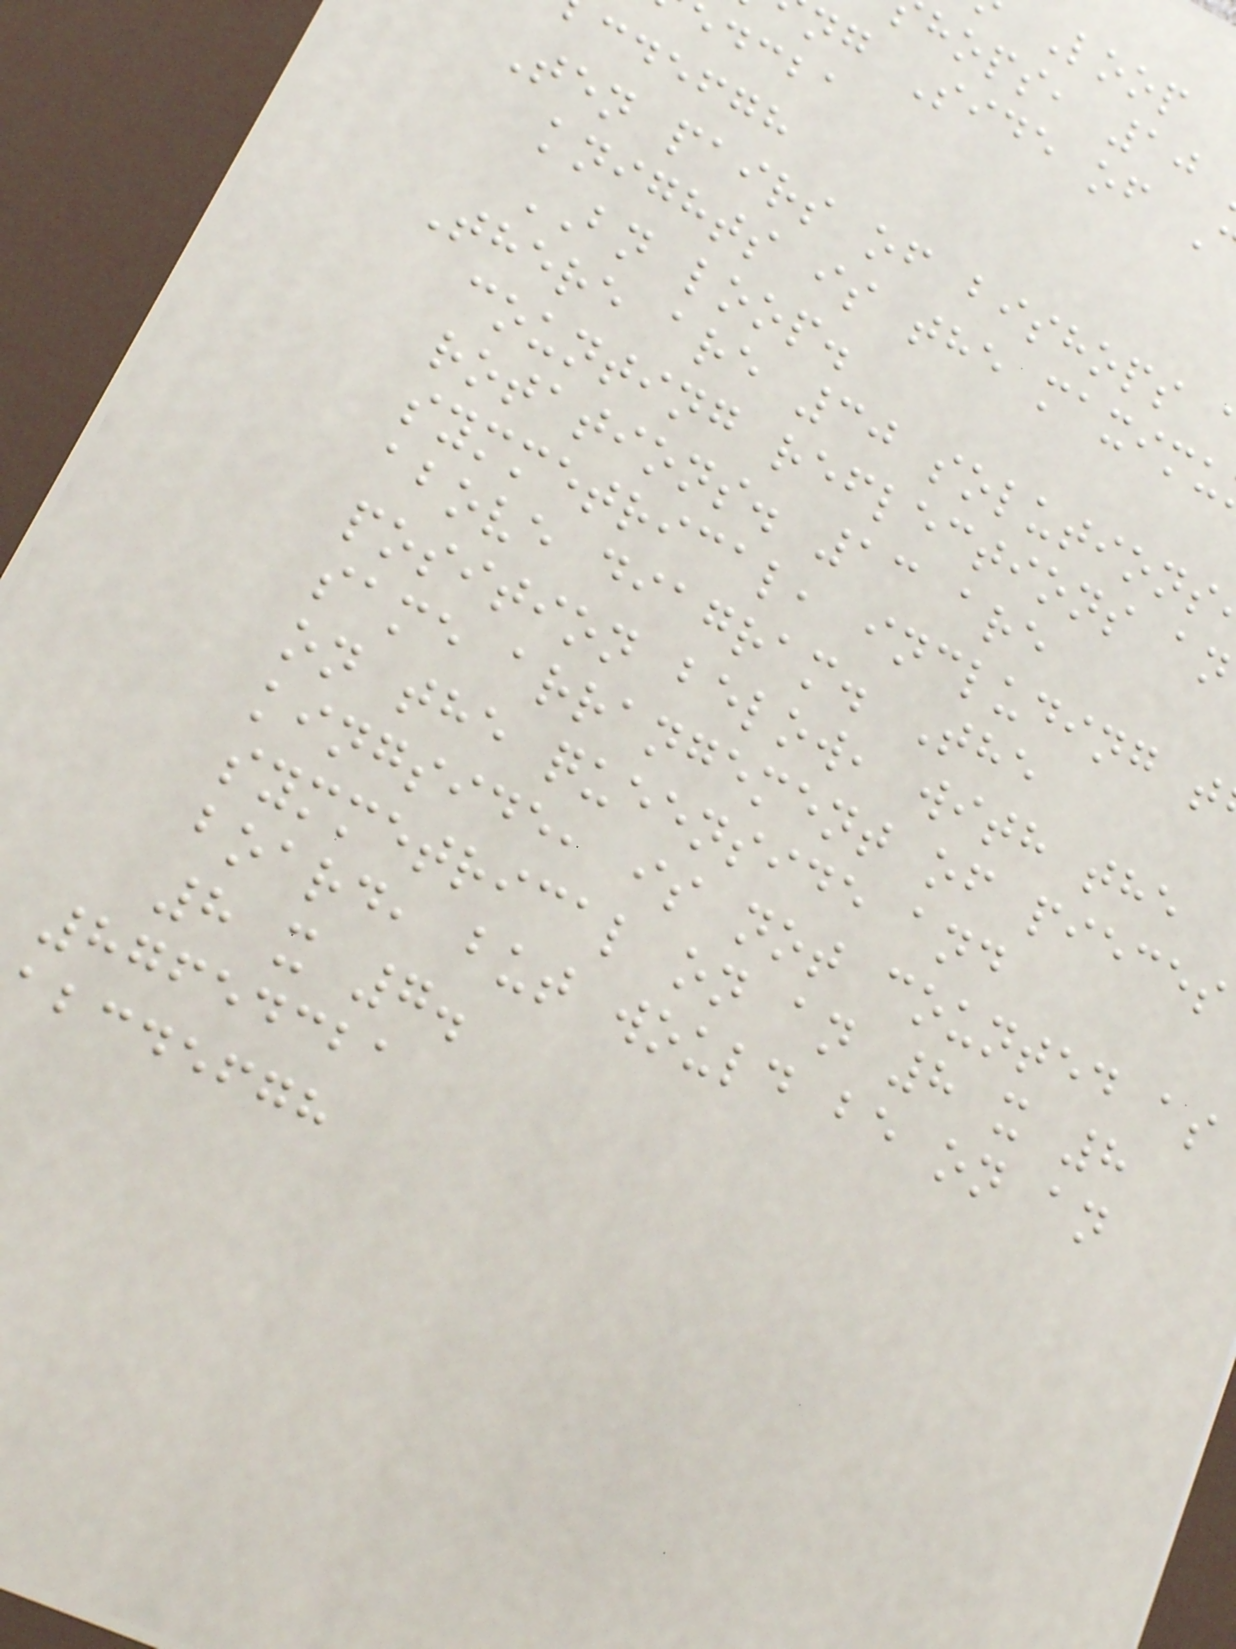Loop
hops, 10
ng Side of
edcba
cdefgh
Ten pairs of bishops
knights is the maximu
BN loop.
There are 30 solutions
counting reflections an
rotations. 13 are
symmetrical, including t
above diagram. The
position below, with the
same arrangement of pieces
on the queenside and
kingside, is not counted as
symmetrical on an 8 x 8
board, but would be on an
8 x 7.
87654321
abcdefgh
